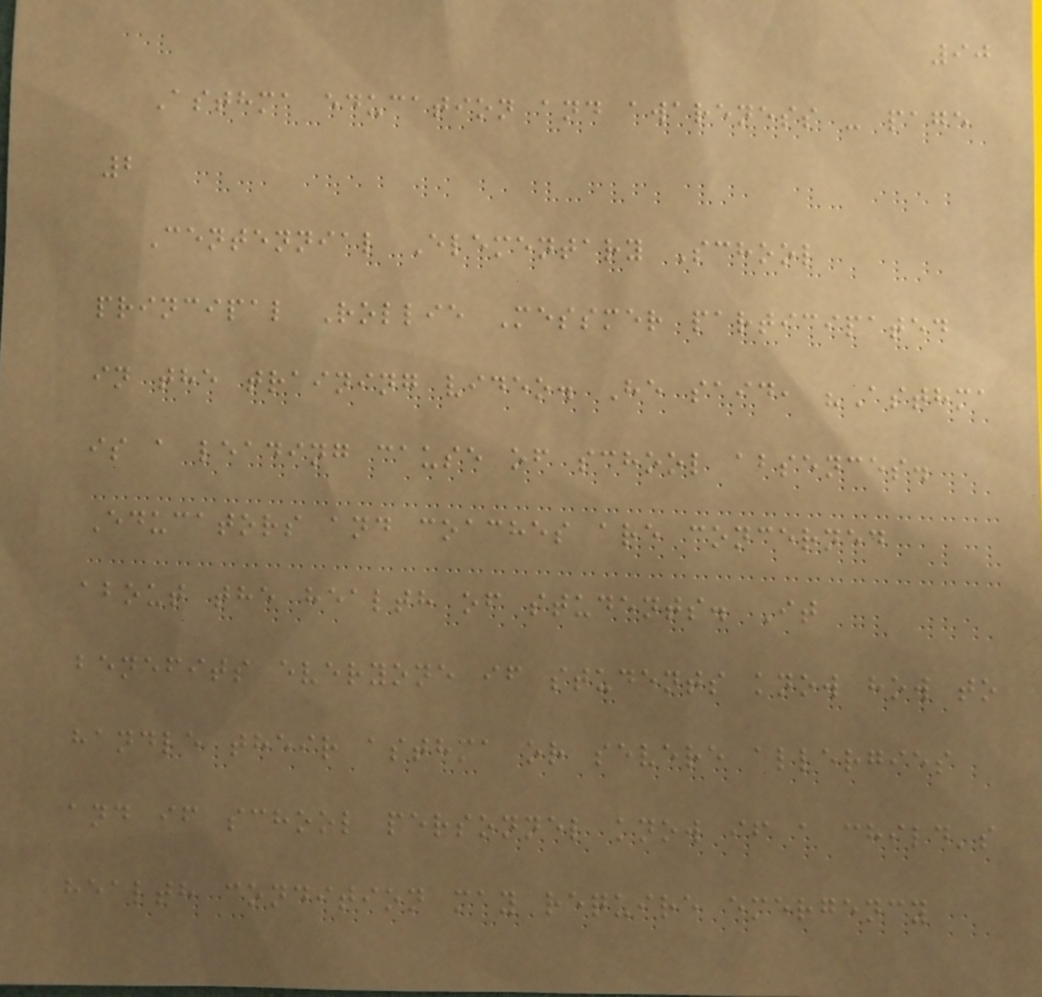90
Asthma education and awareness - page
2
Centennial Elementary School
principal Rollie Messmer participated
in the training video. He said, "Asthma
is a leading cause of school absences.
Educators and coaches are concerned
about the health of students. It
benefits everyone if students know how to
handle their asthma or severe allergies
and if school personnel know if a child's
health condition may require emergency
